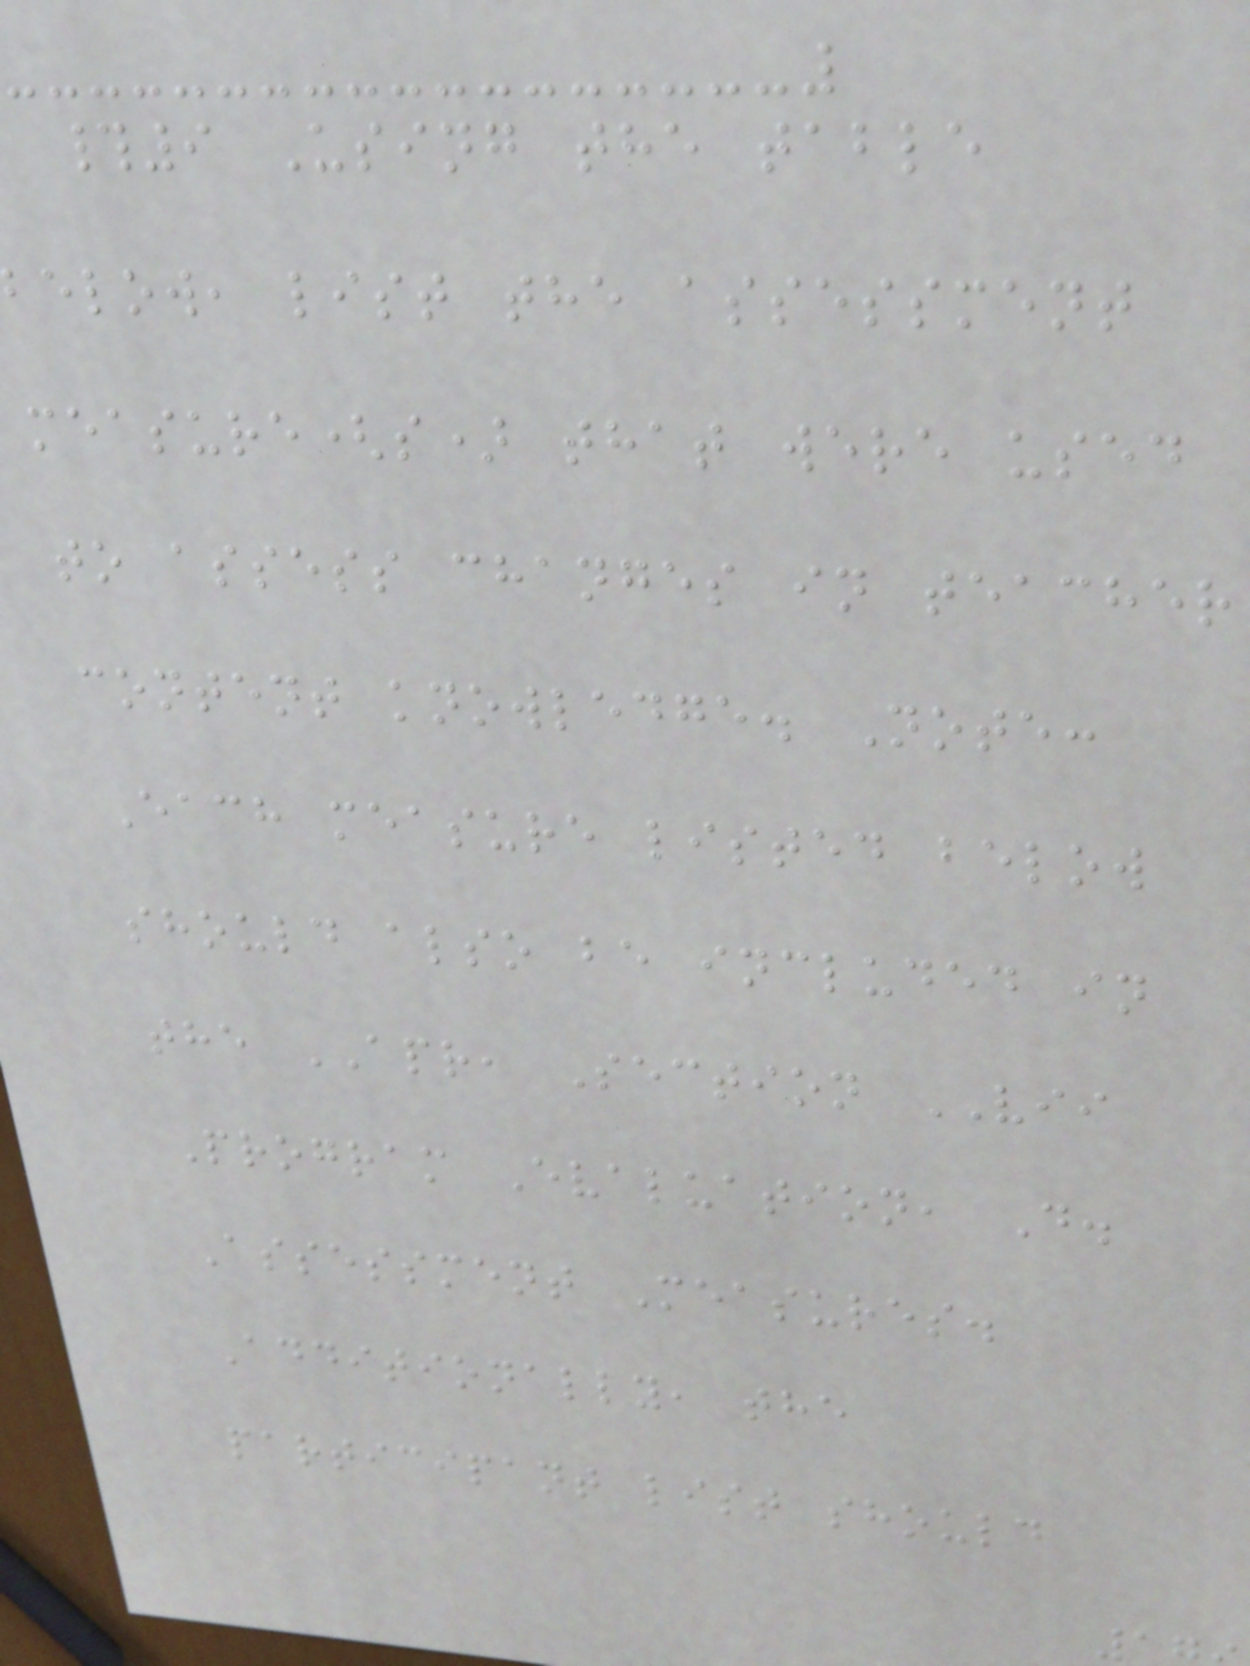#9 Using the table
elow, list the assessment
measure(s) that were used
to assess changes in teacher
content knowledge. Note:
Each measure listed below
should also be included in
the APR, Section VII
Program Evaluation, D.
Assessment Measures.
Additionally, the
participant list should
